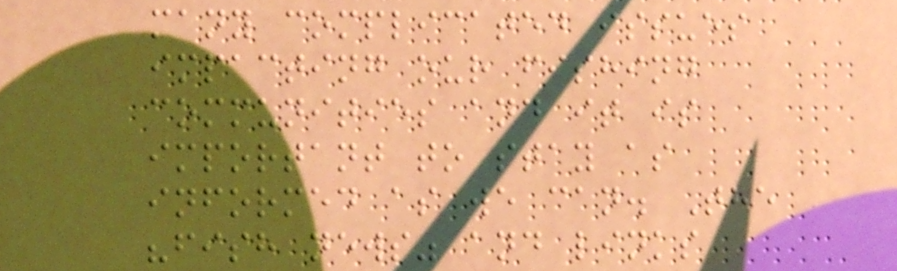many complicated issues
impacting our fishing
communities and it is
important to stay as
informed as we can. The
"fish news" and links
